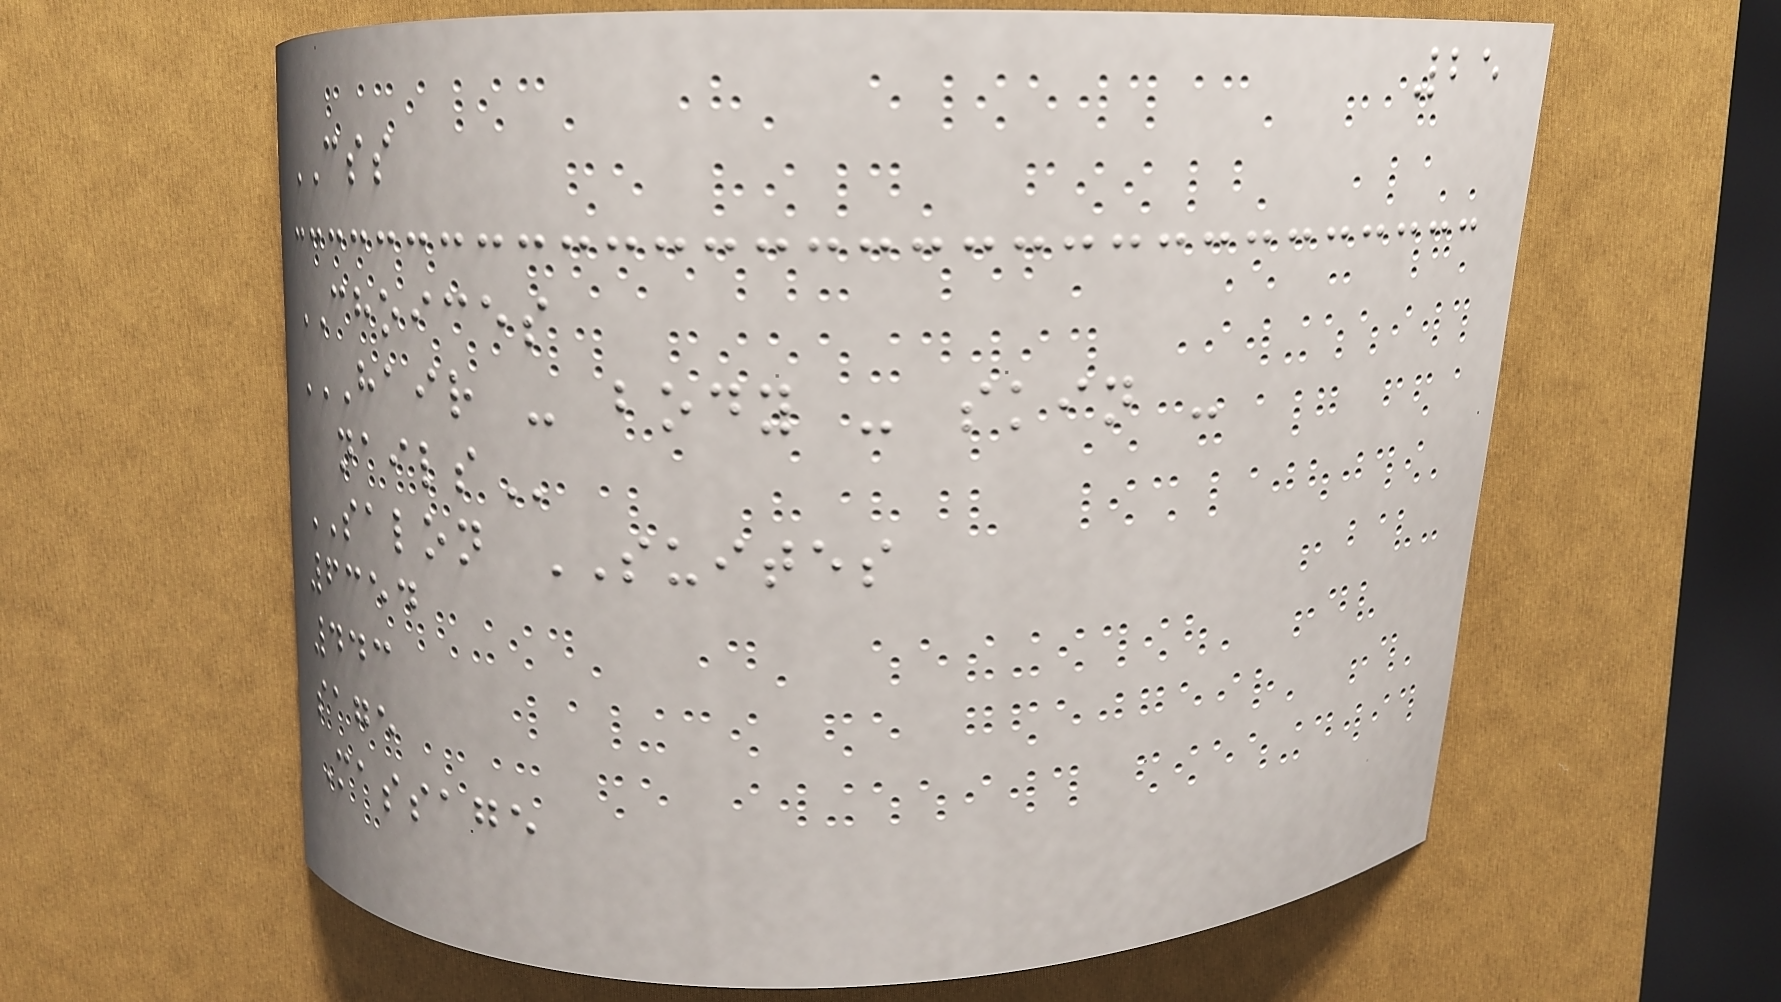25
CSS
CHOICES
HAIR - BODY - SKIN -
NAILS
SALON SUITES
6354
443
sage
Massage
